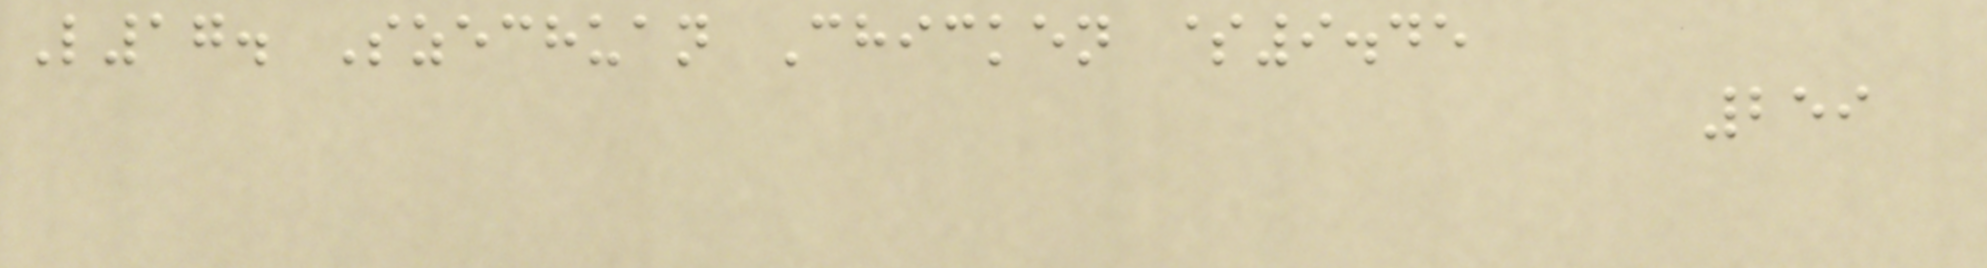L17. Szechuan Chicken $9.45
259
